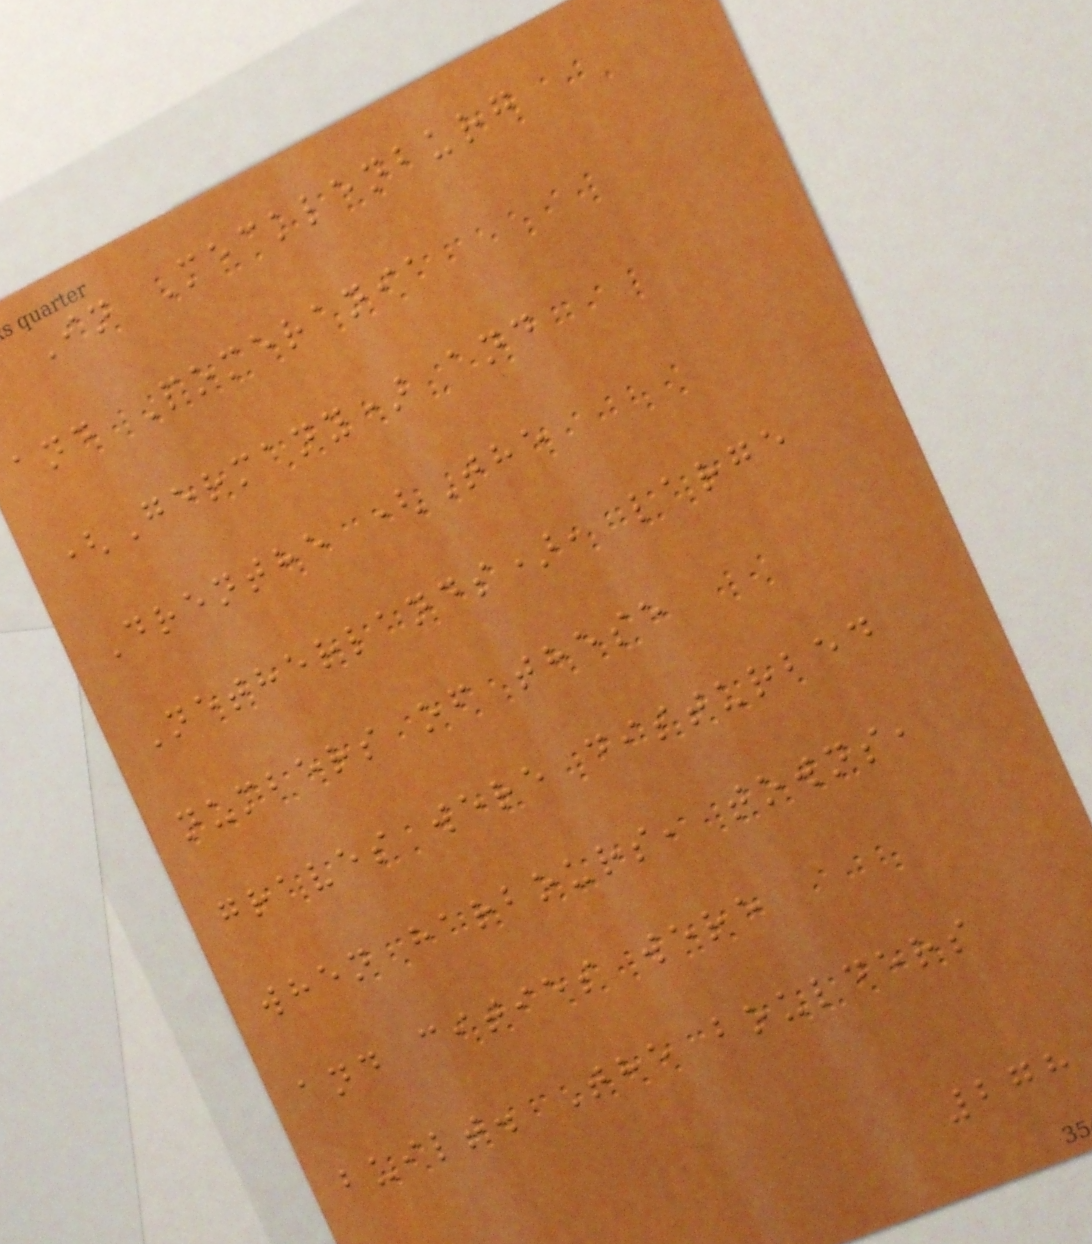In Mecklenburg
and Pomerania
(Germany) and
Drenthe (The
Netherlands), large
numbers of these
graves were disturbed
when harbours, towns,
and cities were
built. The boulders
278
